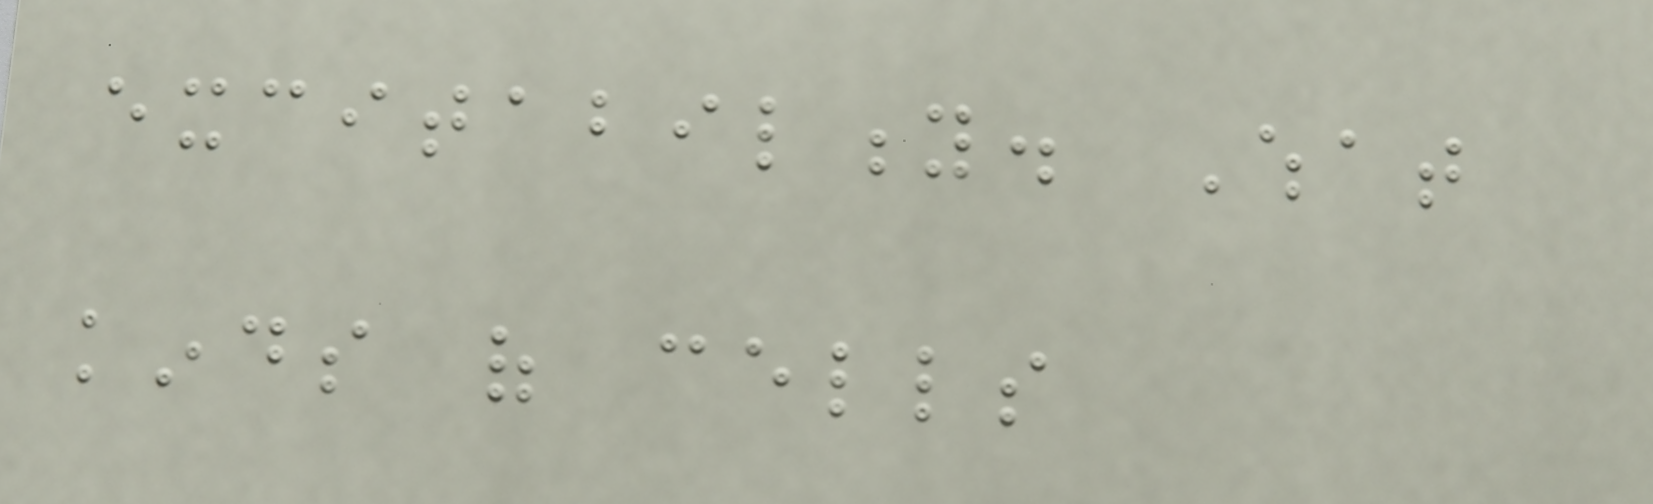excitability. What
kinds of cells
